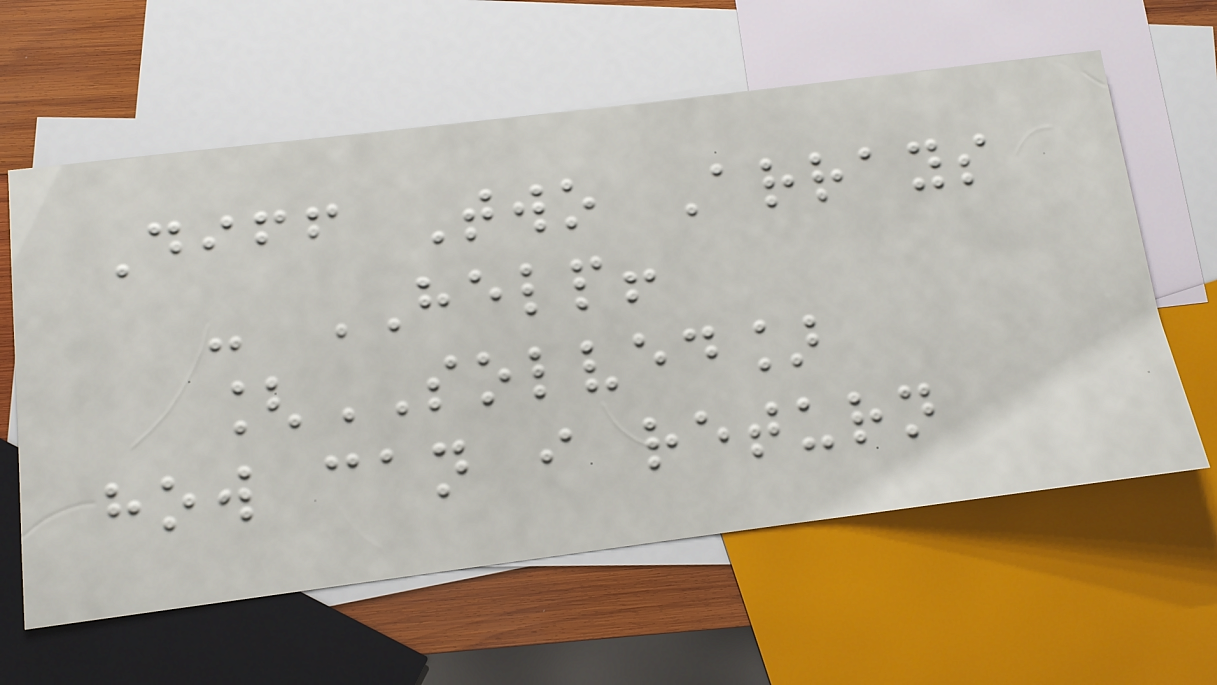Diff Two Arrays
- HELP!
[SOLVED]
how can i return
